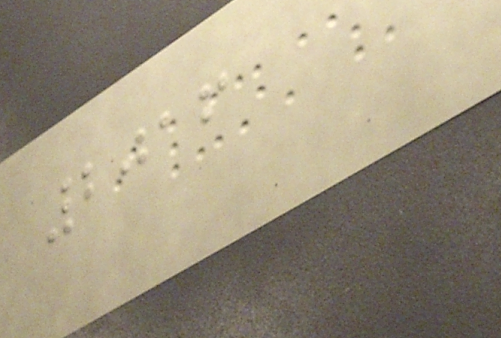2016
